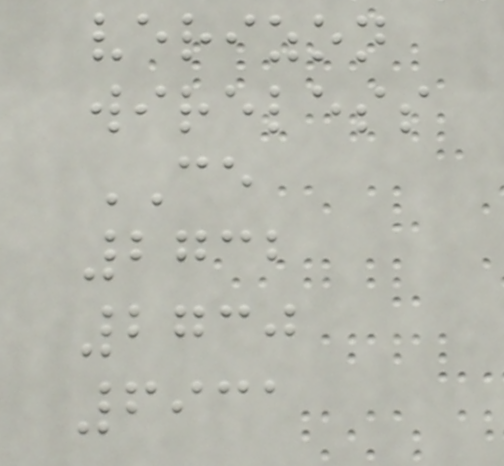verizon
wireless
CE
2732
2730
6931
